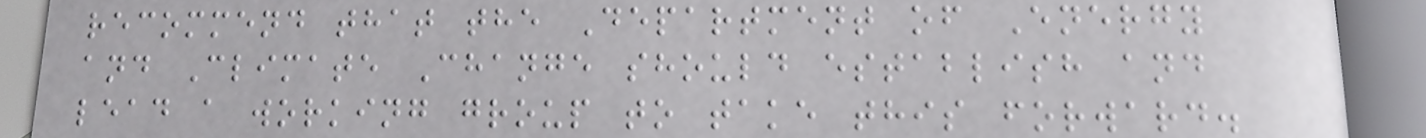recommend that the Department of Energy
and Climate Change should establish and
lead a working group to take this forward.
